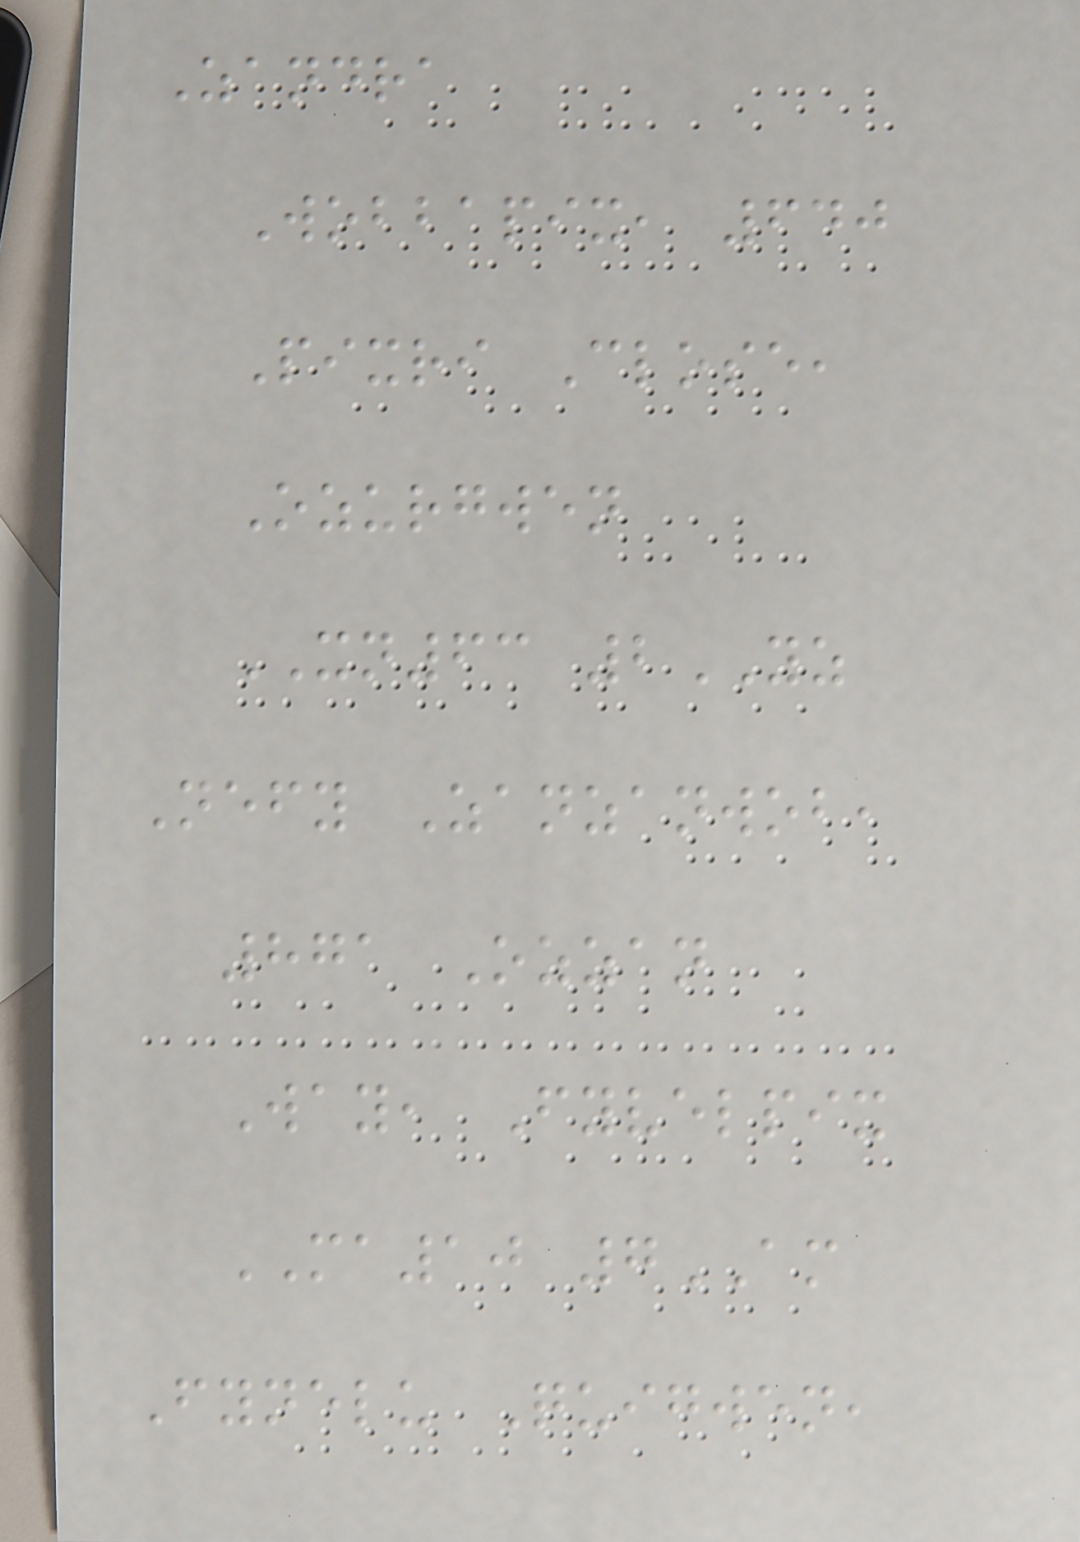Zandra
Wobbapix, 640
Pixri Close,
Ozurgwen
XN63 2YZ
Nefy Zanzanwob,
871 Ozzan
Way, Fyvelpix
MA10 7AM
Fynelu Quigwen,
